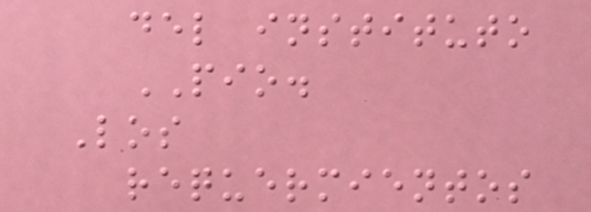del instituto
PIO.
Los
requermientos
